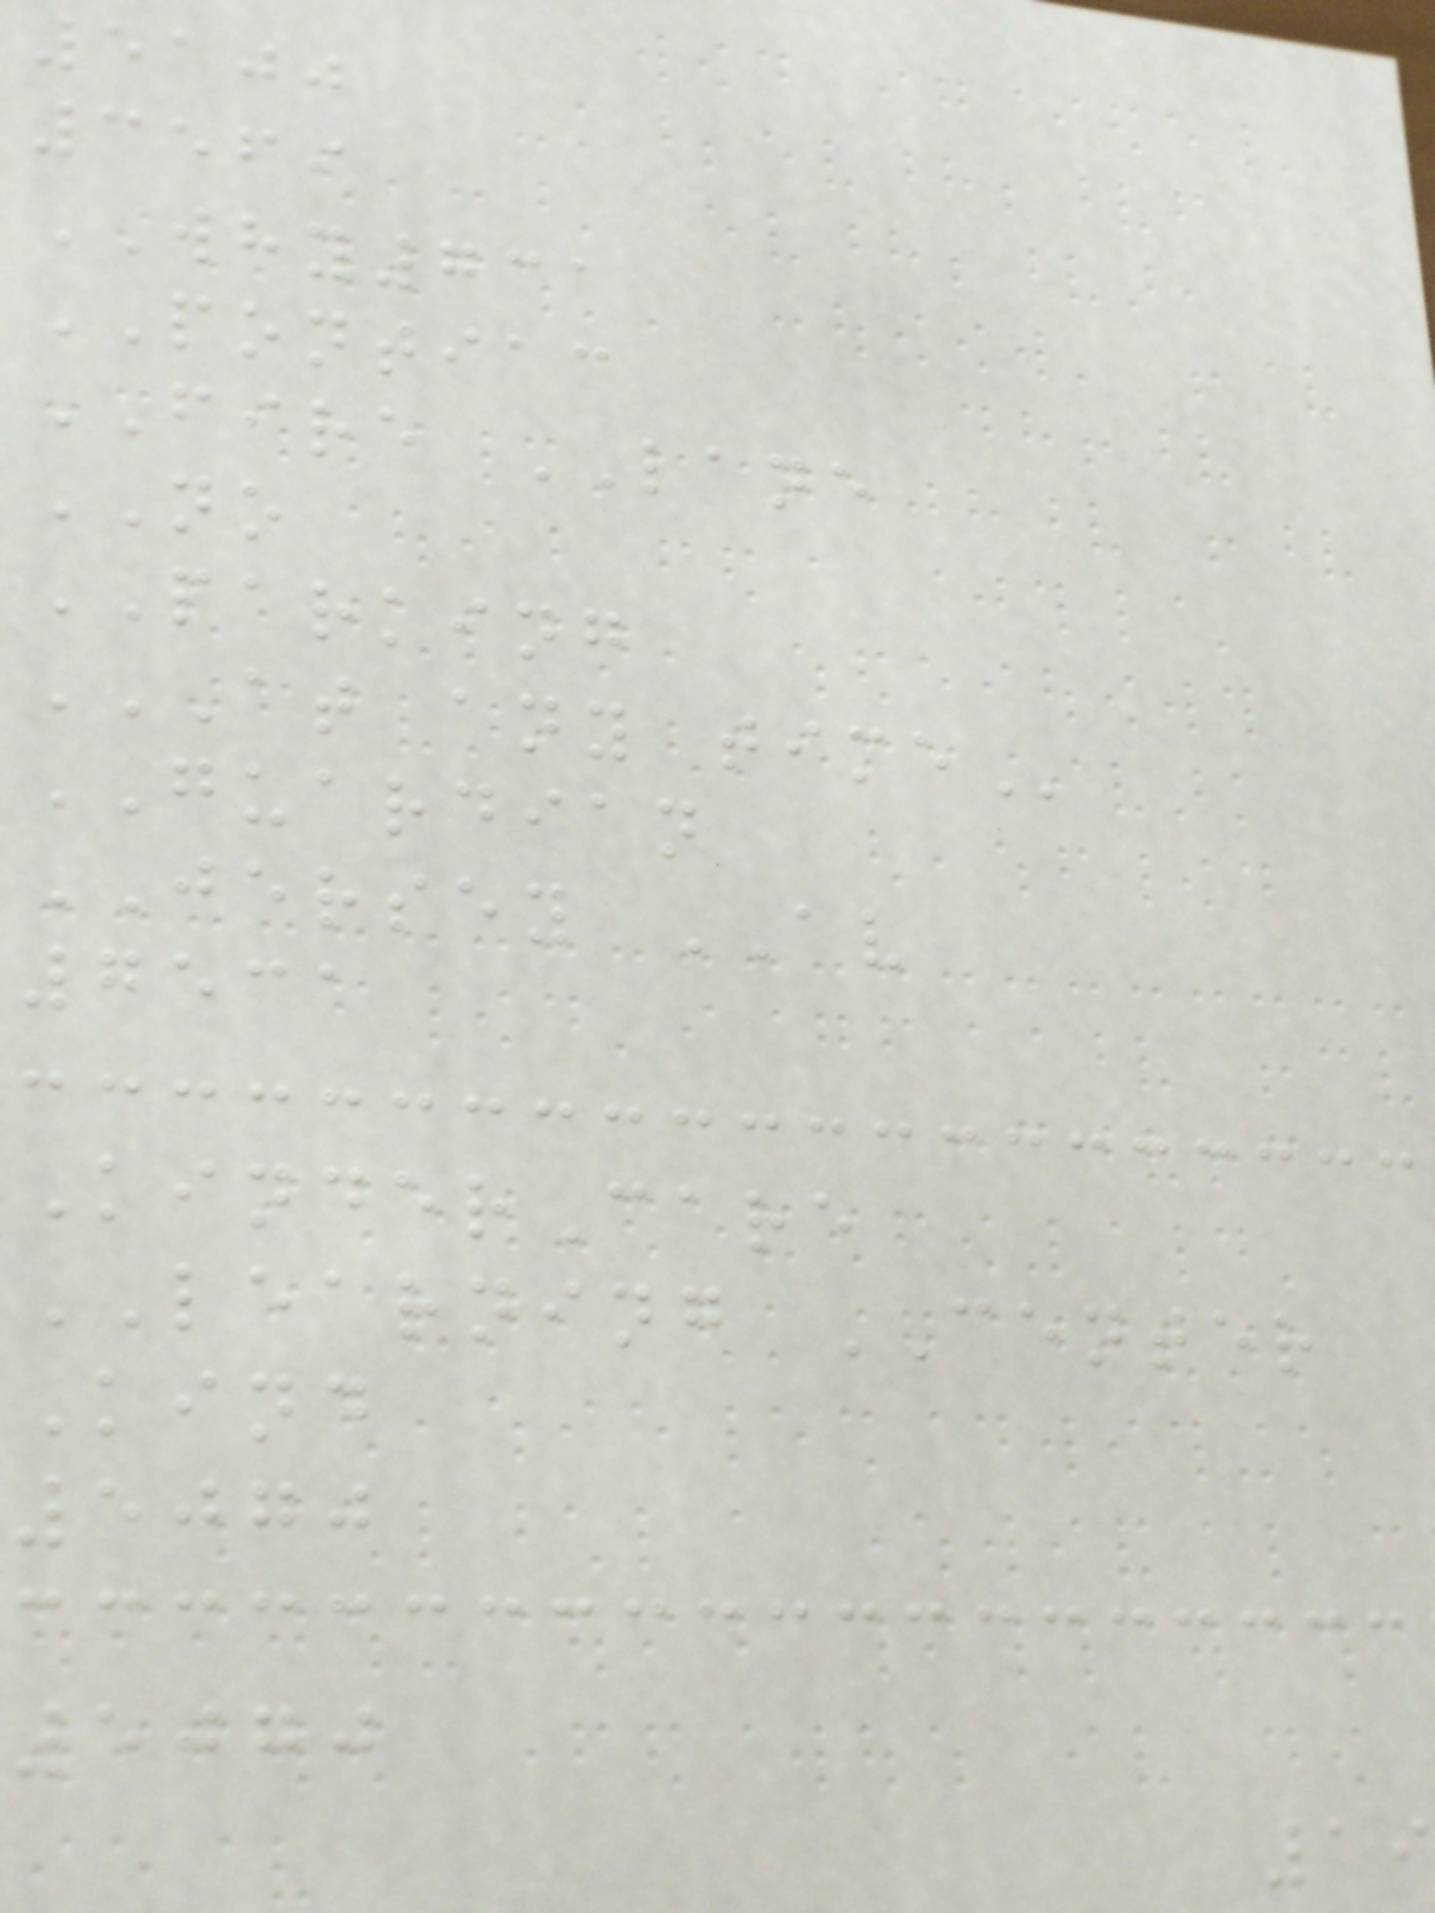5100
3569
WHY731
PONTIAC
FIRE LANE
NO
PARKING
AT ANY TIME
GUARDIAN
JERSEY AV
7531
KinderCare
LEARNING CENTER
Kind
5070
5070
